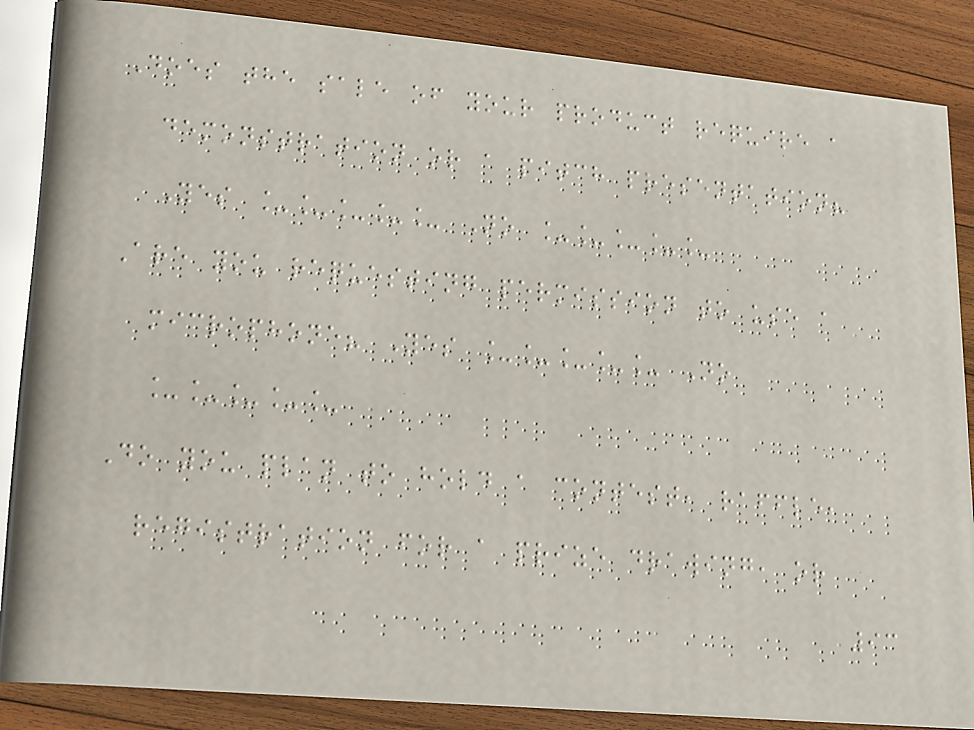Does the sale of your product require a
demonstration or a pitch presentation?
Yes _____ No _____
Are you requesting permission to use a
microphone? Yes _____ No
_____
Do you plan to hold a contest, raffle,
registration for a prize drawing, or
93
